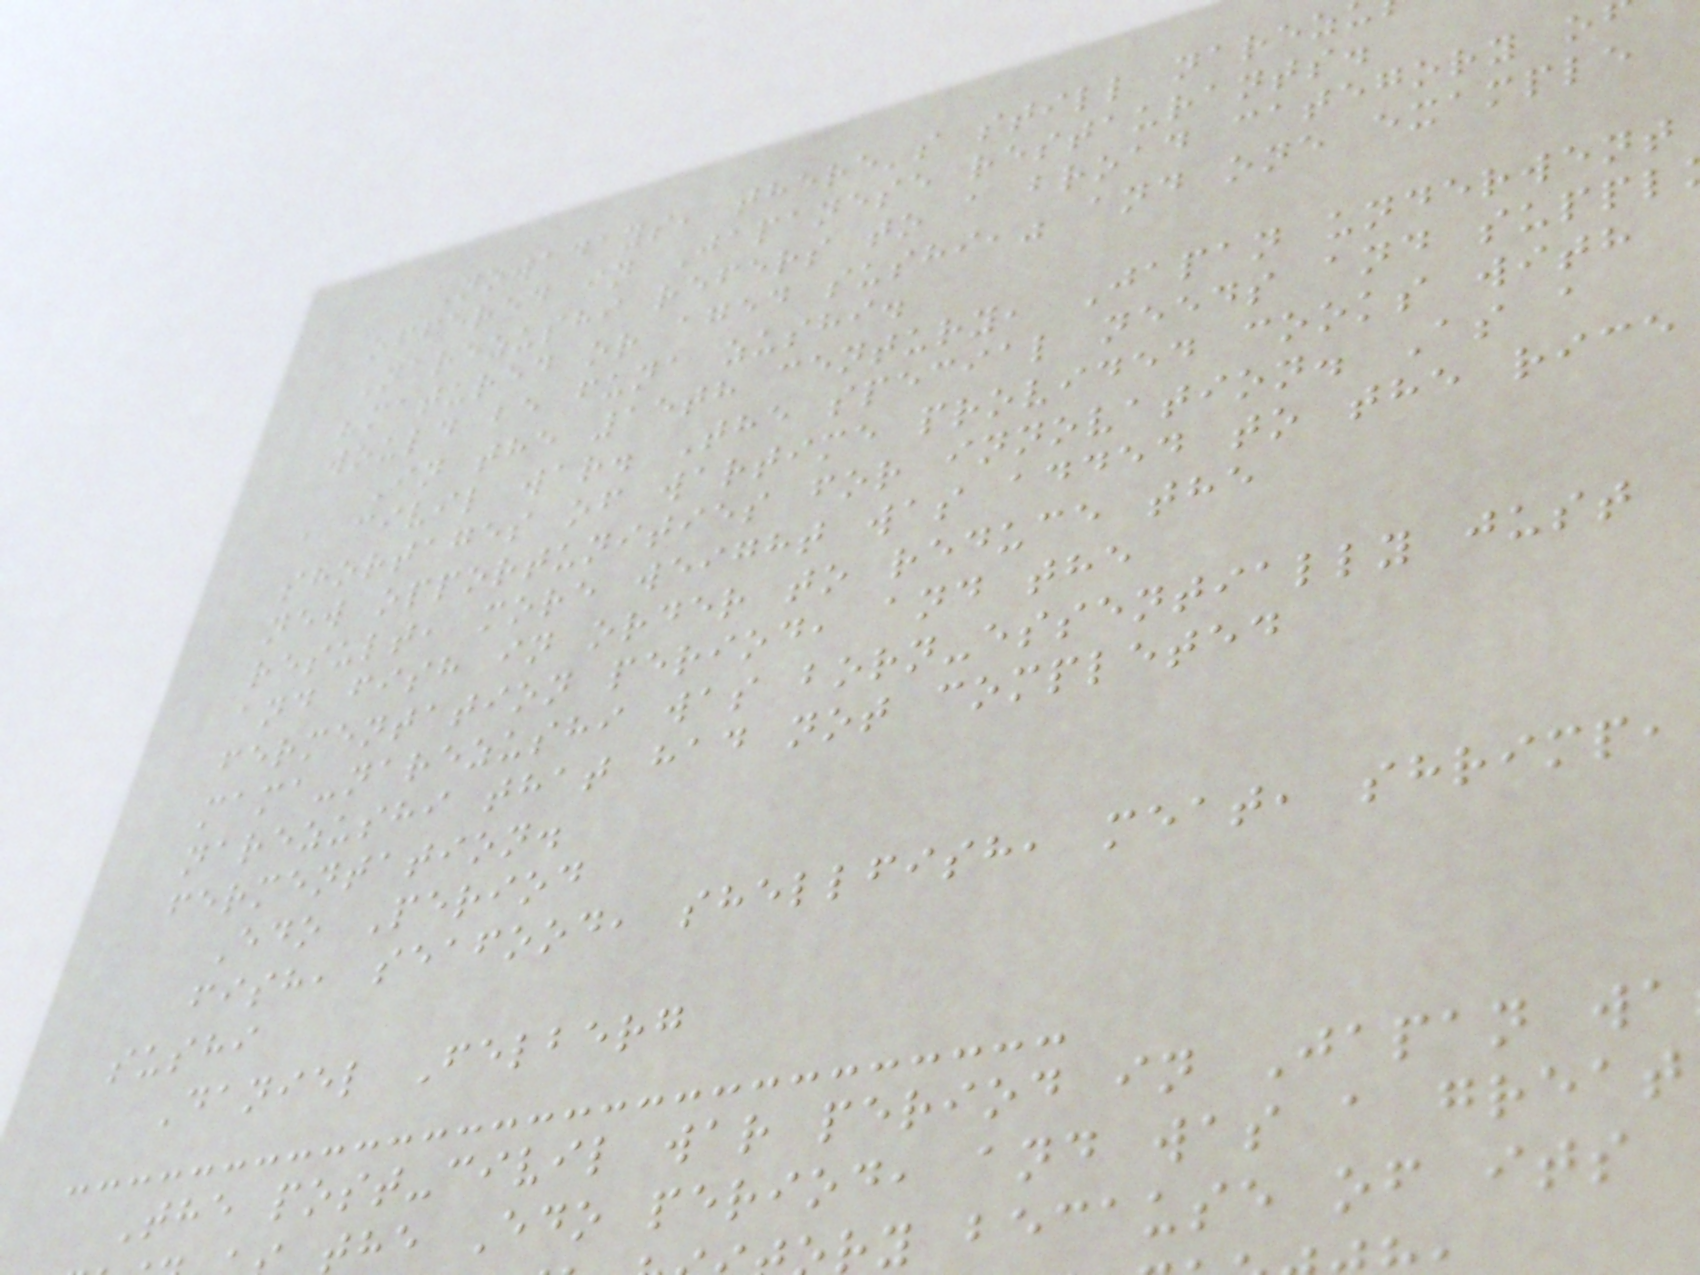Nowadays, there's still narez
offered in Japanese restaurants.
Narezushi refers to a broad category o
"matured or aged sushi," and one example
would be funa zushi.
In the 15th century, Japan underwent
a civil war. The special needs and suppl
shortages of wartime provided cooks with
new opportunities for innovation. As a
result, more weight was added to the rice
and fish in order to reduce the
fermentation period, and the
mama-narezushi was born-essentially just
narezushi that had not completed
fermentation.
Edo Period
fish, seafood, shellfish, meat, shrimp,
sushi
Daniel Felberg
The post-civil war period in Japan wa
the Edo period, and was a great
ry because of its
